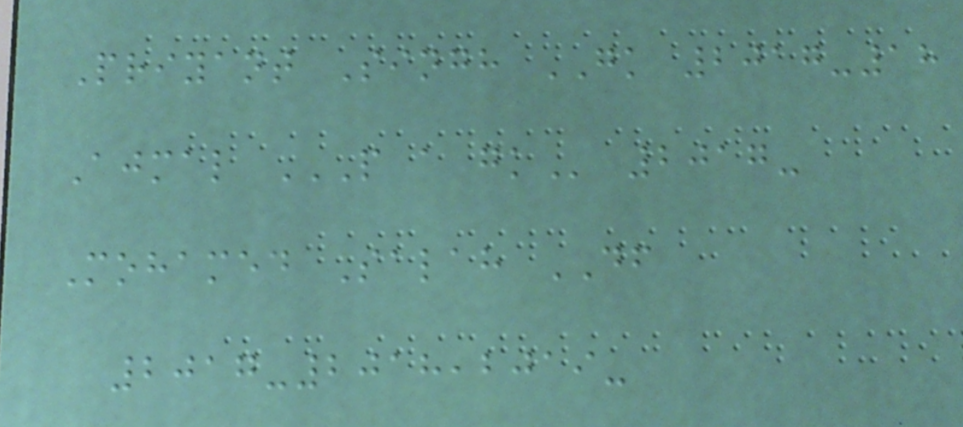Priyant Singh GK 2017-18
Ajmal P A GK 2017-
Mohamed Salah DF
2017-2018,2019-
